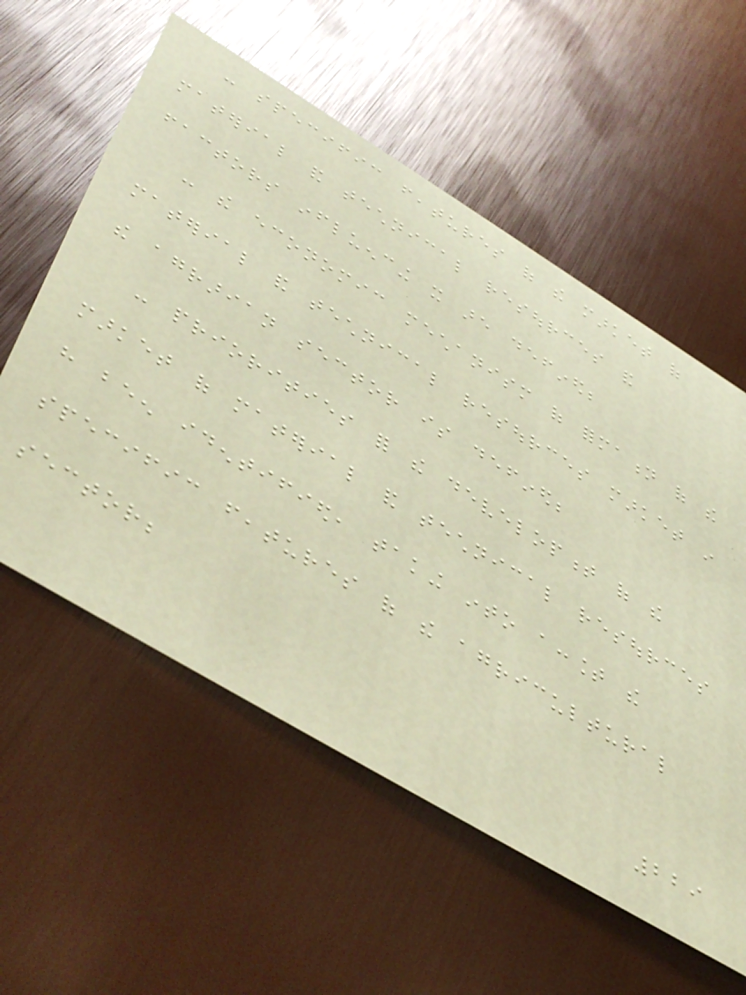- specific features of the market of
material and technical resources and
factors influencing it are defined;
- the economic mechanism of formation of the
material and technical resources market in
the agrarian sector is defined;
- priorities for the development of the
market of material and technical resources
have been identified, taking into account the
specific features of the agricultural
sector;
229
